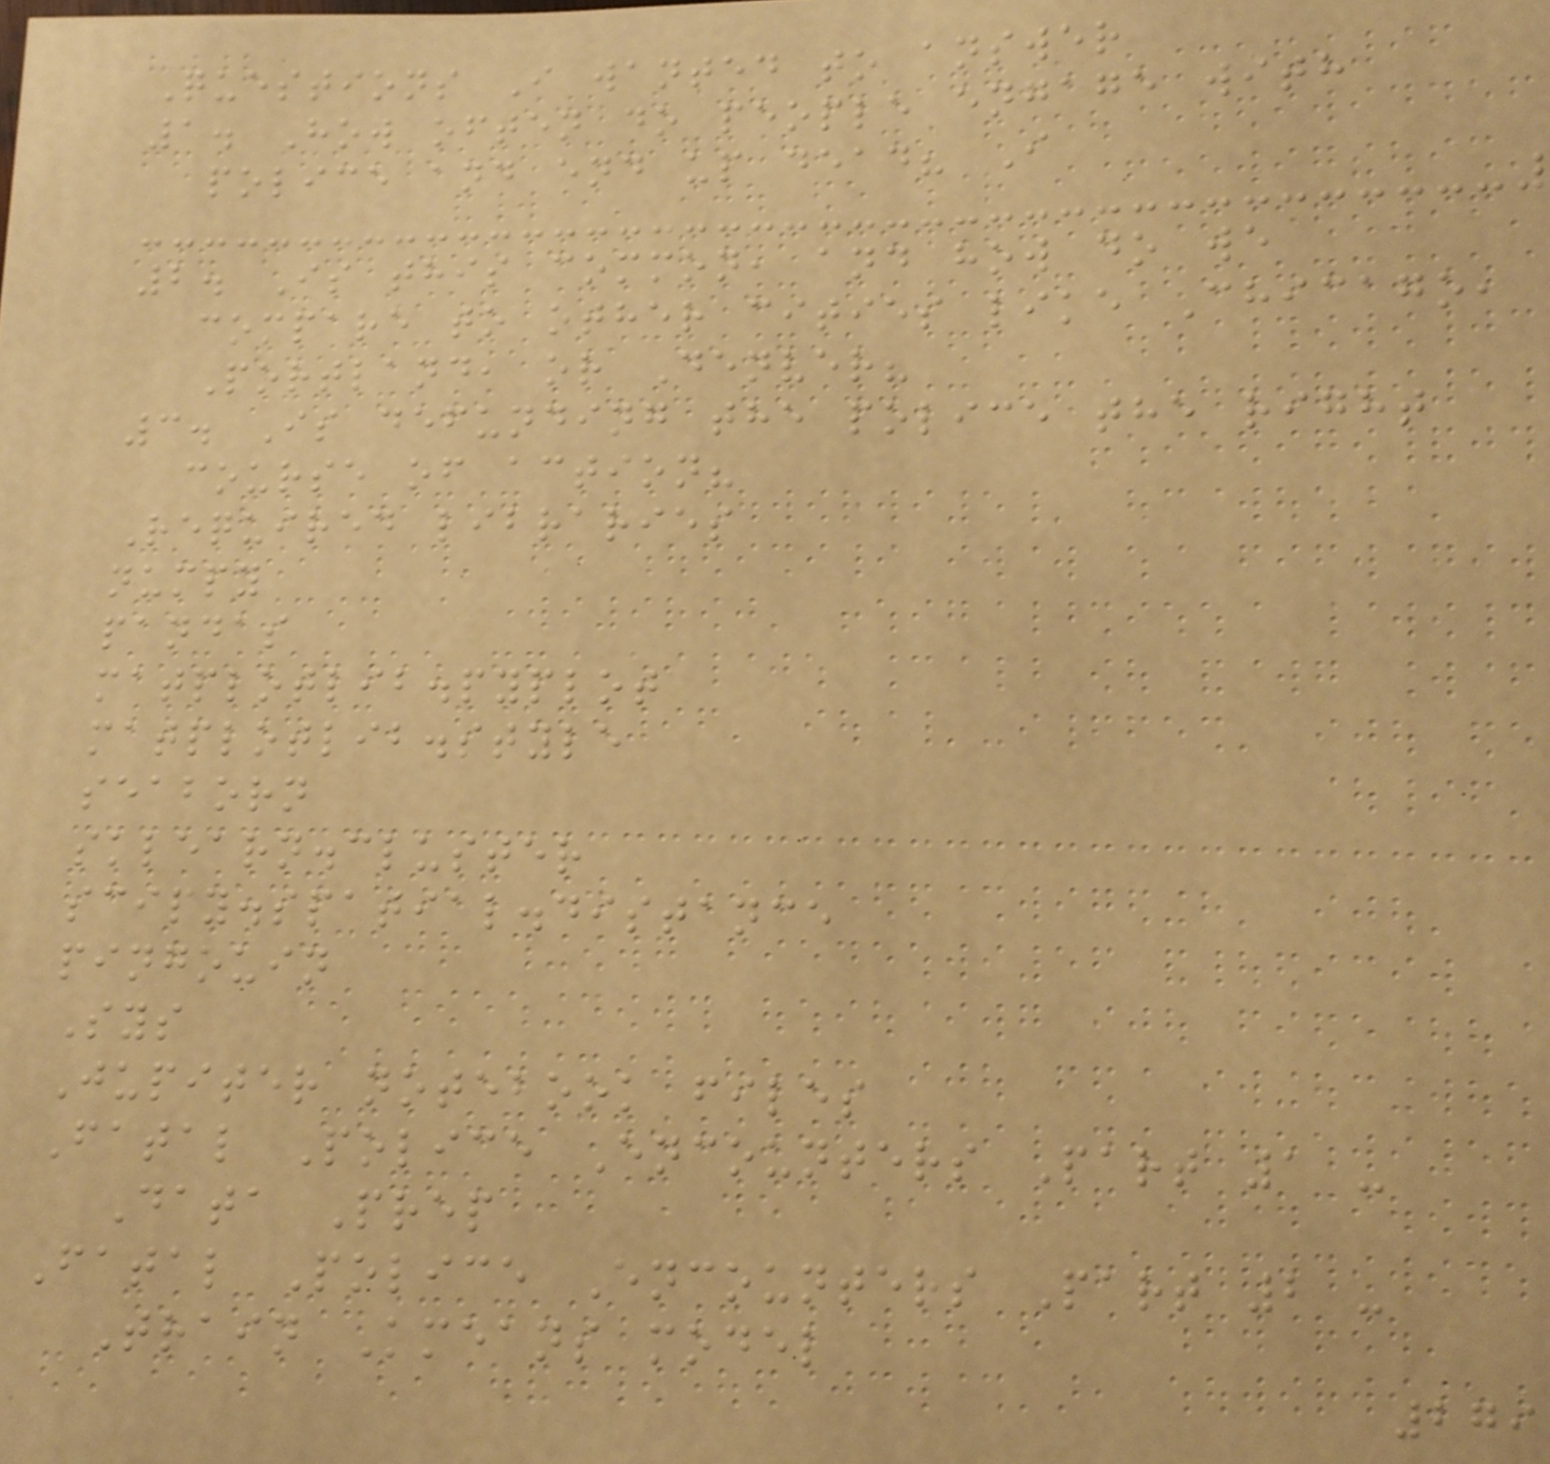Questions I wanted to answer
1. How often do people engage with
police and end up dead? I
2. Is this common, and how do we
compare to other cities like Chicago,
Portland, or Denver?
3. Is defunding the police the right
course of action?
Required libraries
numpy
pandas
matplotlib.pyplot
matplotlib.style
seaborn
sklearn.cluster
scipy.spatial.distance
pingouin
Sys
Jupiter notebook files
Fatal Police Encounters Part 1 -
Data Prep
Fatal Police Encounters Part 2 -
Train Kmeans model
279
